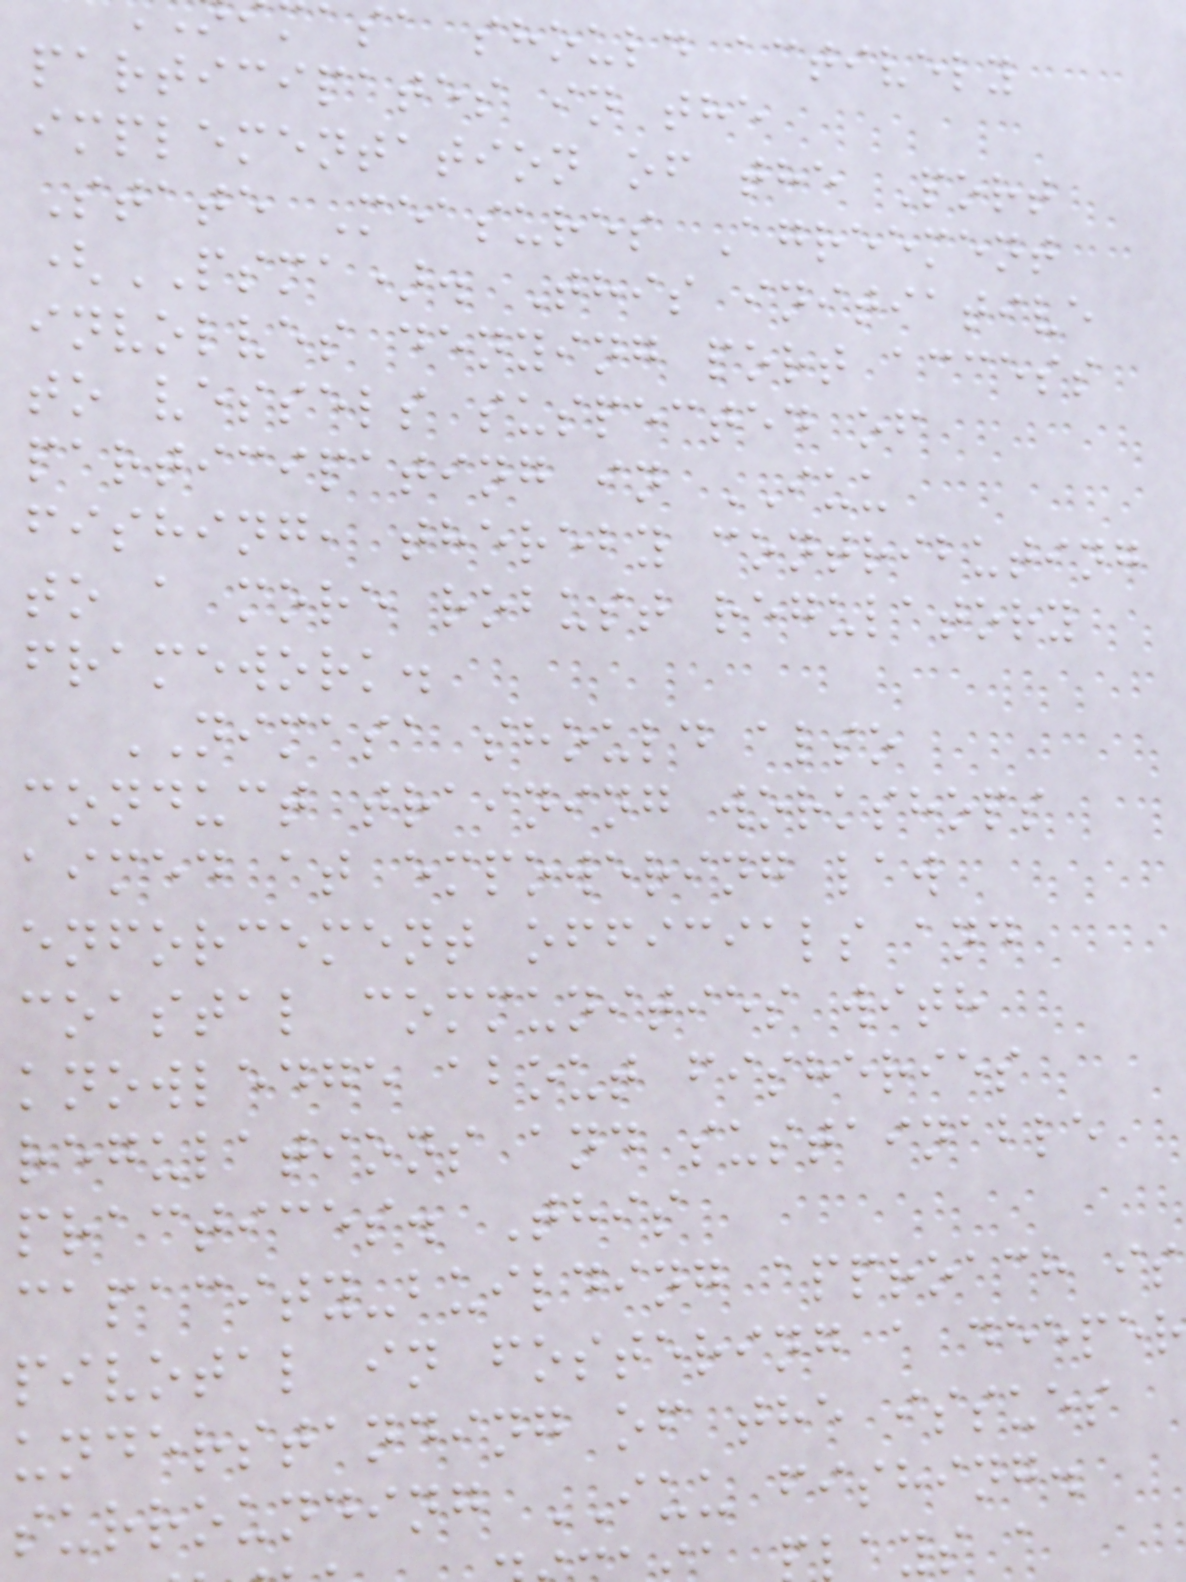asa should actively
participates in the
implementation of the Port
State Measures Agreement
(PSMA). This initiative
involves denying port access
to vessels suspected of
participating in IUU
fishing, thereby contributing
to a more robust regulatory
framework.
NIMASA should also
conduct training workshops
aimed at empowering law
enforcement officials and
coastal communities with
knowledge about fisheries
regulations and sustainable
practices. This
capacity-building approach is
pivotal in fostering a deeper
understanding of the issues
surrounding IUU fishing.
